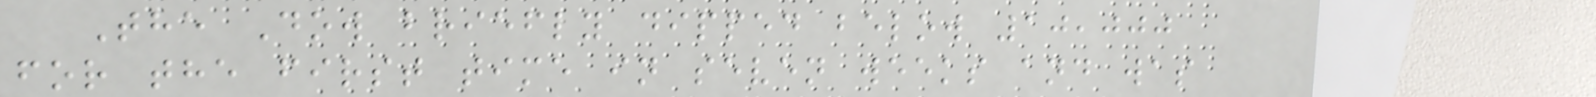The Dow briefly dipped below 10,000
for the first time in seven weeks and was
